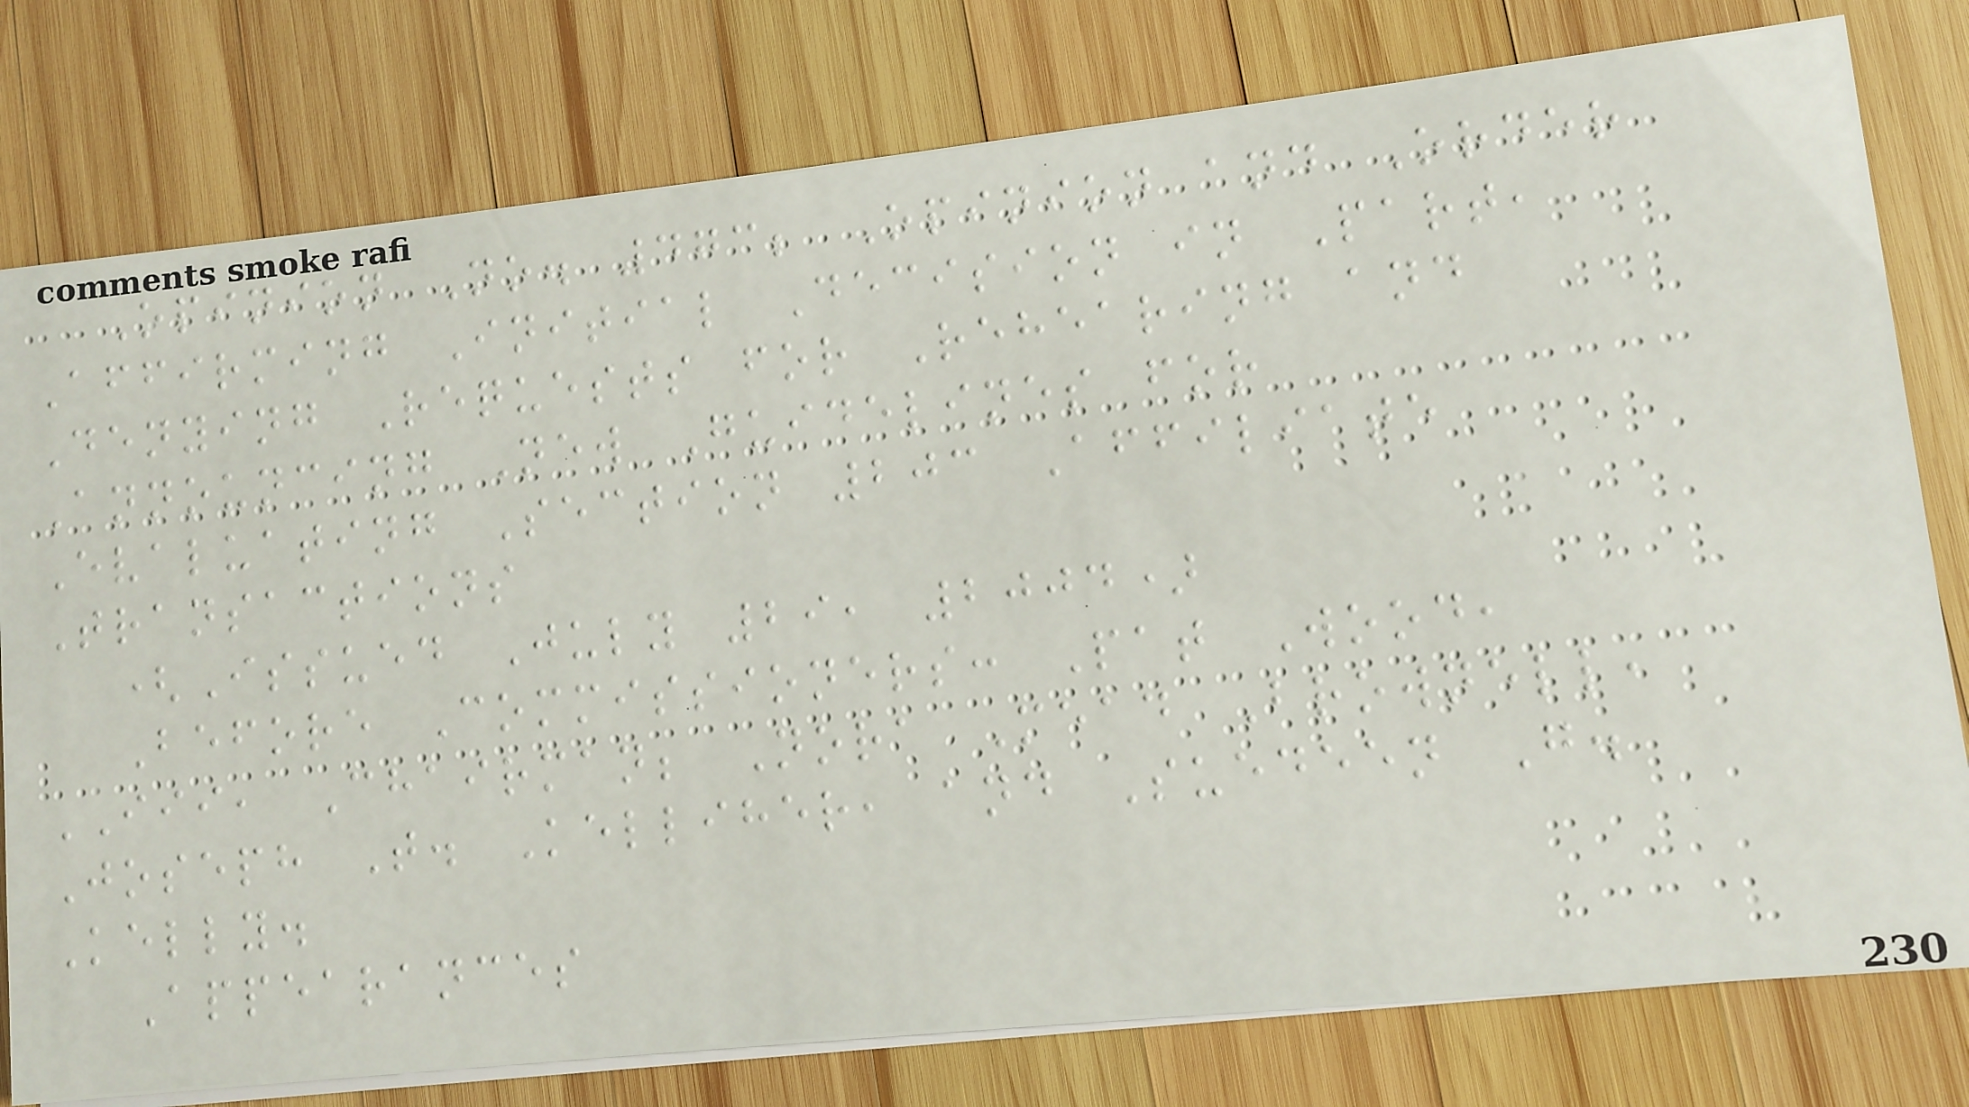Opinion No. 473; Opinion and Order
Affirming Initial Decision in Part,
Denying Requests for Rehearing and
Announcing New Guidelines for
Evaluating Section 203 Affiliate
Transactions
(Issued July 29, 2004)
Before Commissioners: Pat Wood,
III, Chairman; Nora Mead Brownell,
Joseph T. Kelliher, and Suedeen G.
Kelly.
Appearances
